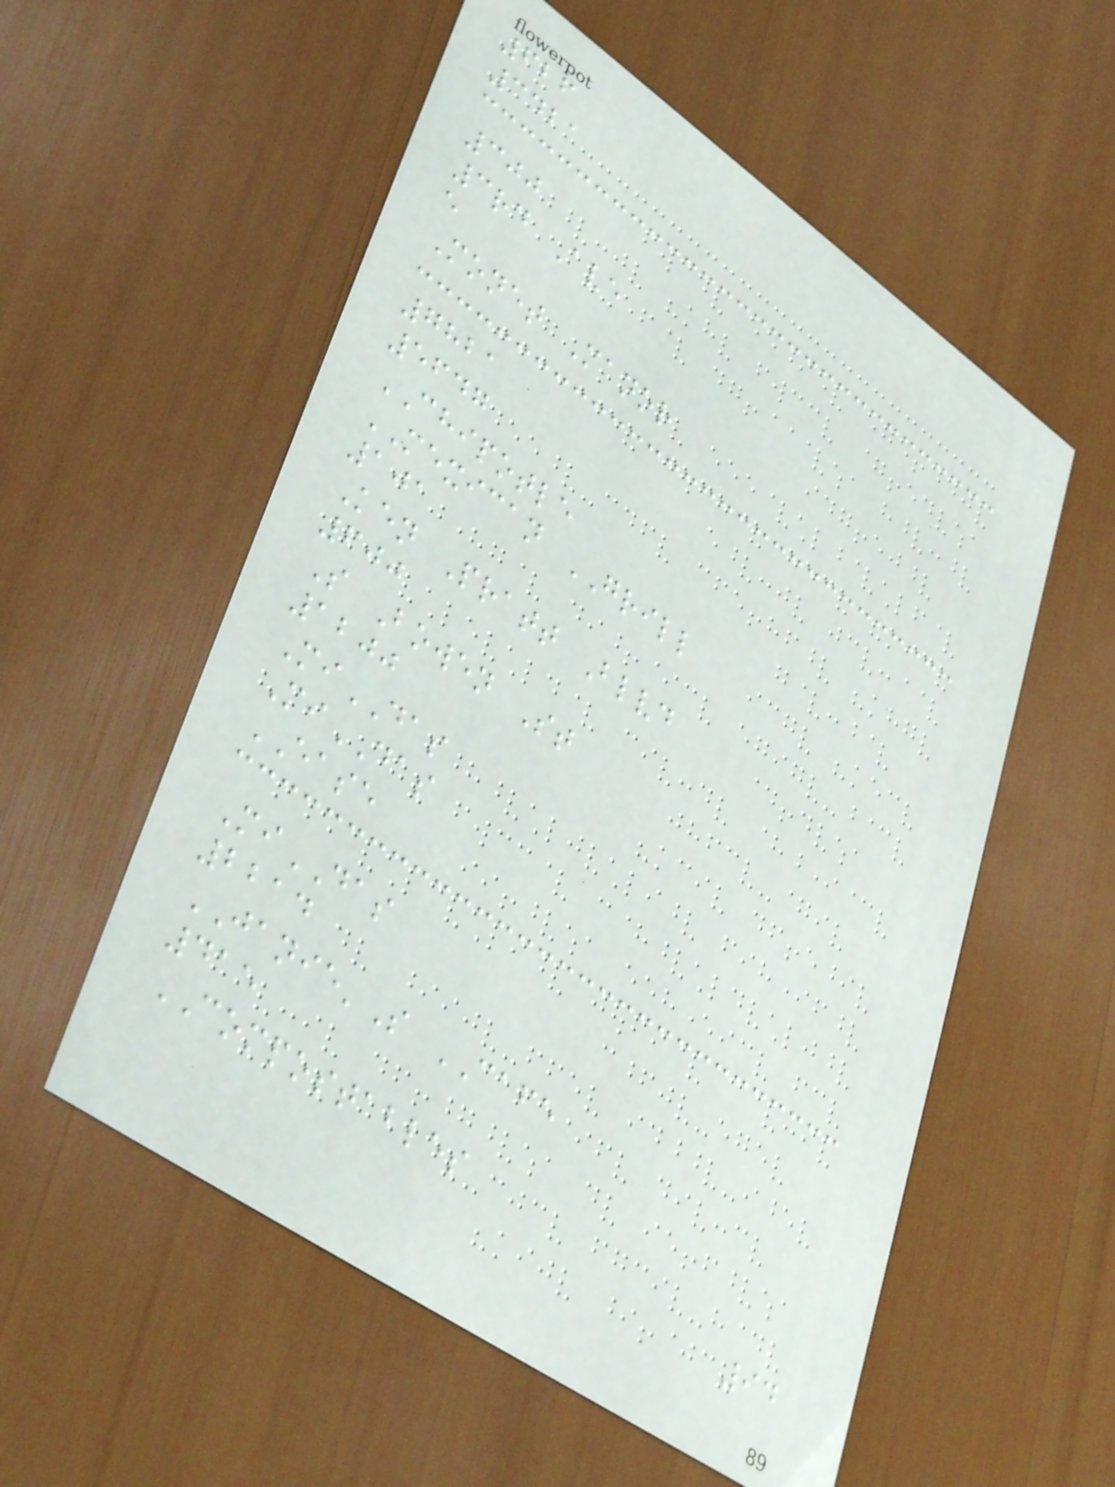626
3421
300
3rd Ave
e
Monet Manor
7821
5647
CHIPOTLE
MEXICAN GRILL
101
Ken Pratt Blvd
600
S Bowen St
1200
MiDAS
MiDAS
EASE
MiDAS
2214
JANIE'S CAFE
415
COMPOSTABLES
94
